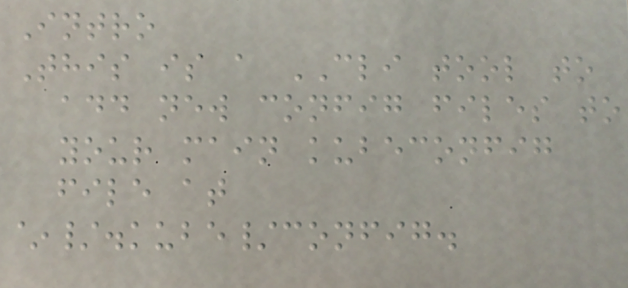Intro
This is a CLI tool to
add new config files to
your main kubeconfig
file at
~/.kube/config.
